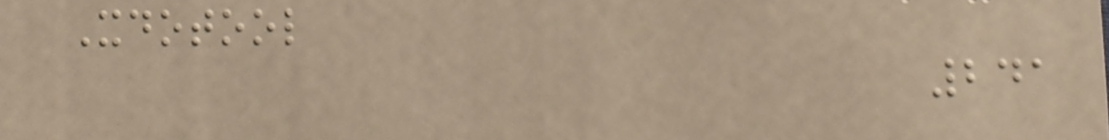Xdotool
241
